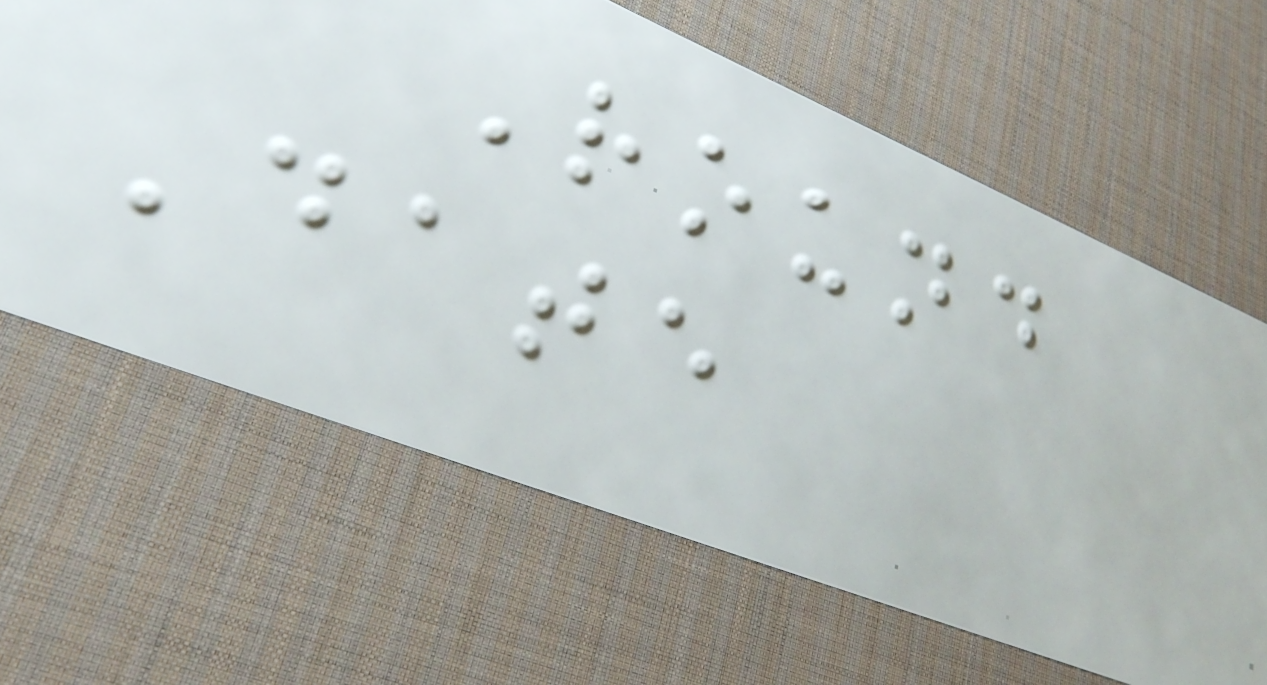Round
Date
